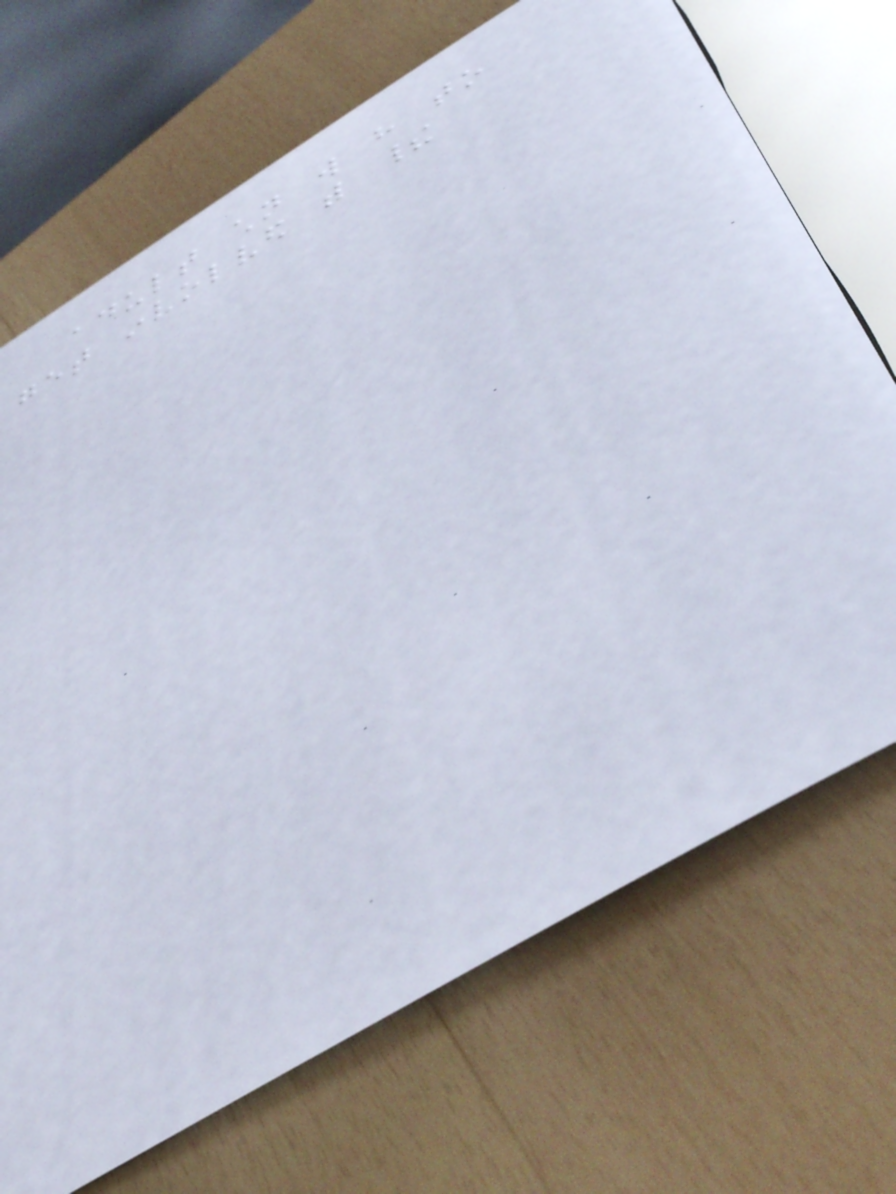adult children will have to
get involved with their
